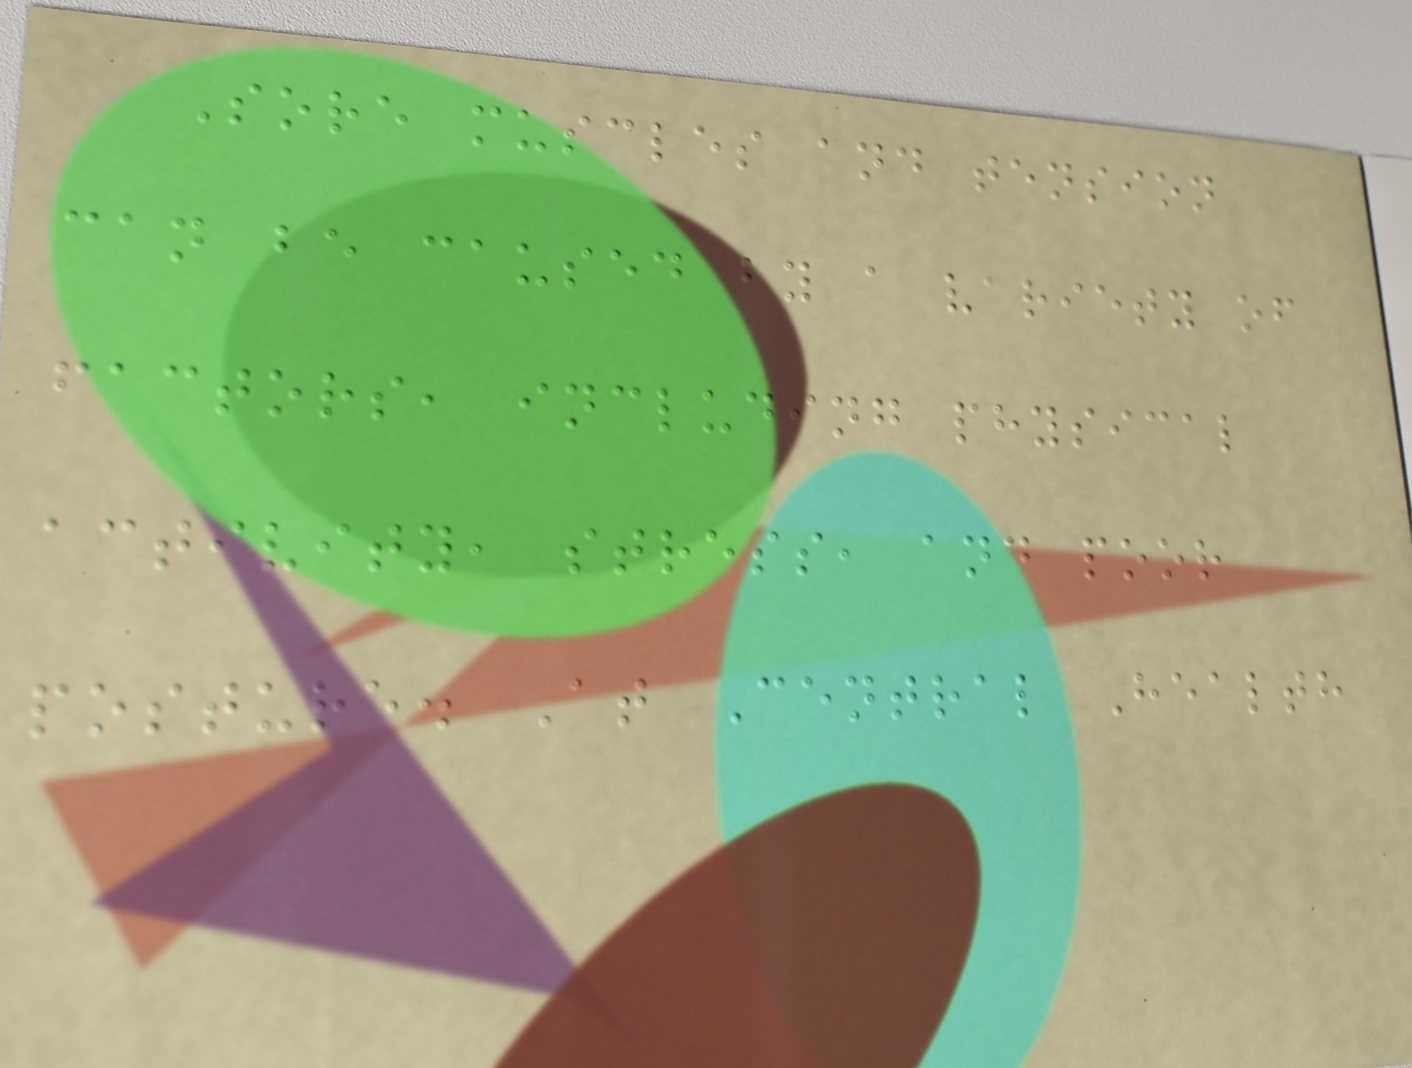Sore muscles and tension
can be caused by a variety of
factors, including physical
activity, stress, and poor
posture. At Central Health
